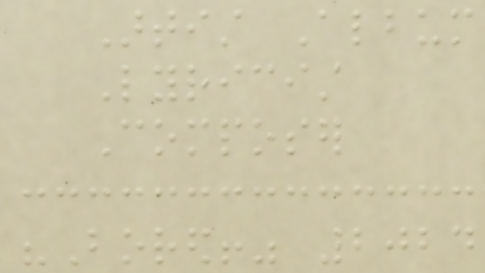Artist Album
Lyricist
Composer
"Bored!" 2024
